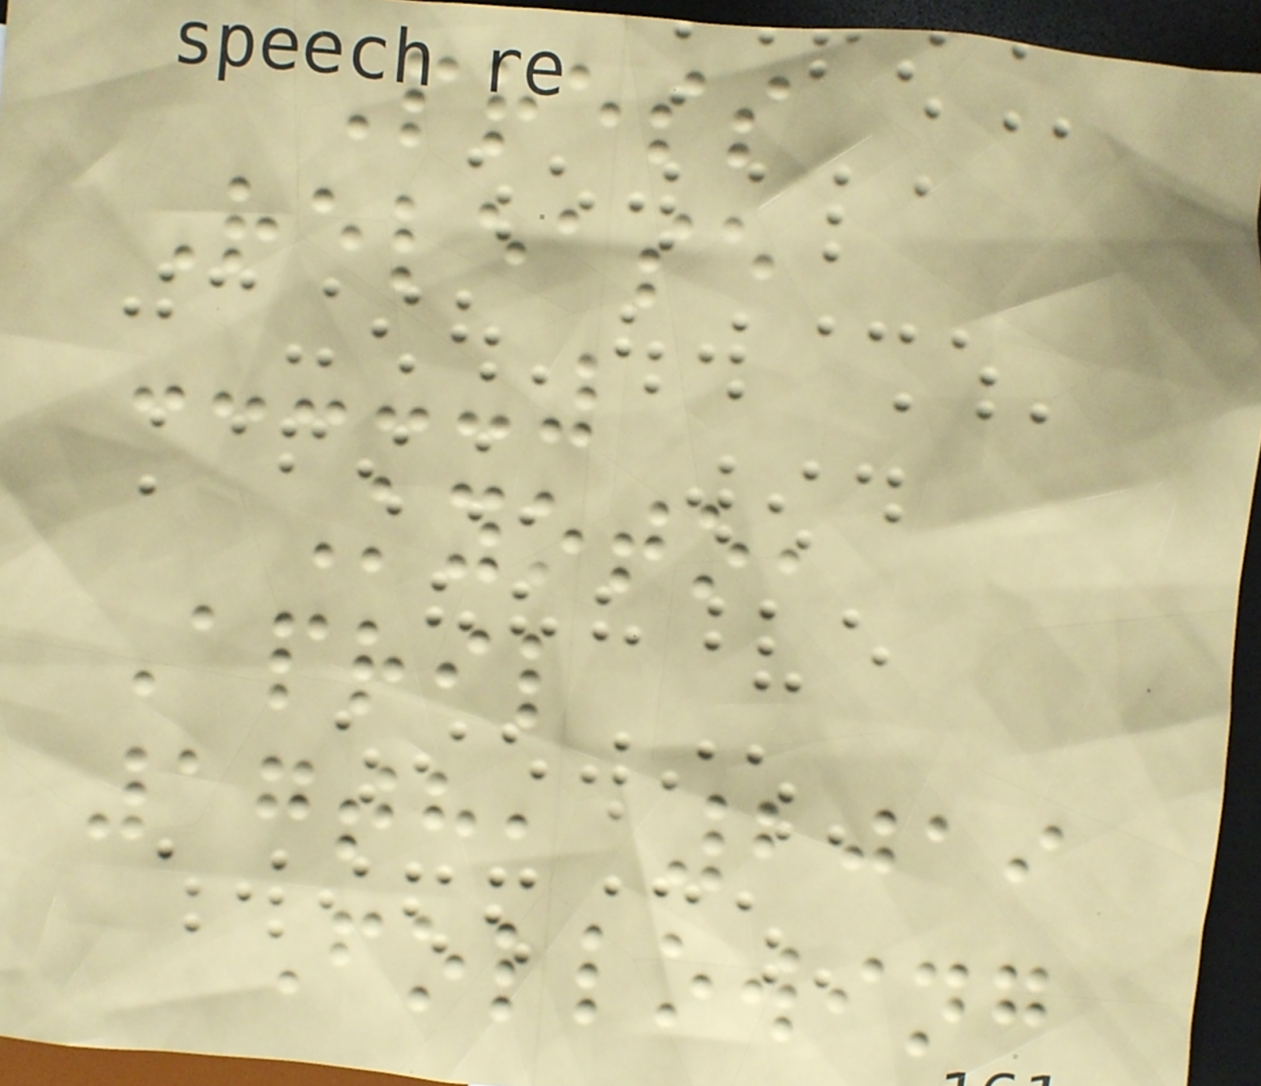Press
Release
Kyoto,
April
17th, 2019
Following
